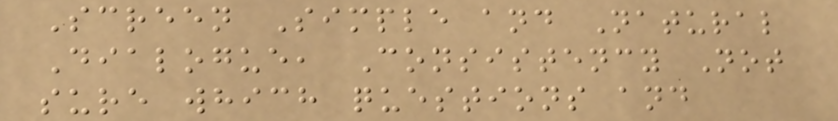Screen Simple and Natural
Dialogue, Consistency Not
sure which questions and
